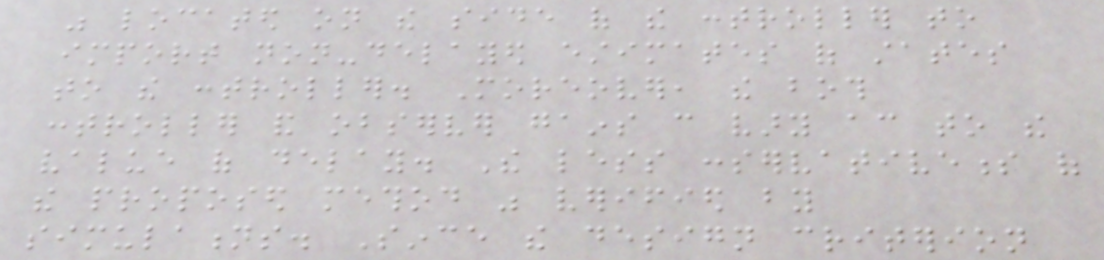was located on the side of the controller to
import non-delayed estimates of states
to the controller. Moreover, the both
controller and observer gains can vary according to the
value of delay. The less conservativeness of
the proposed method was verified by
simulations. Since the design criterion
